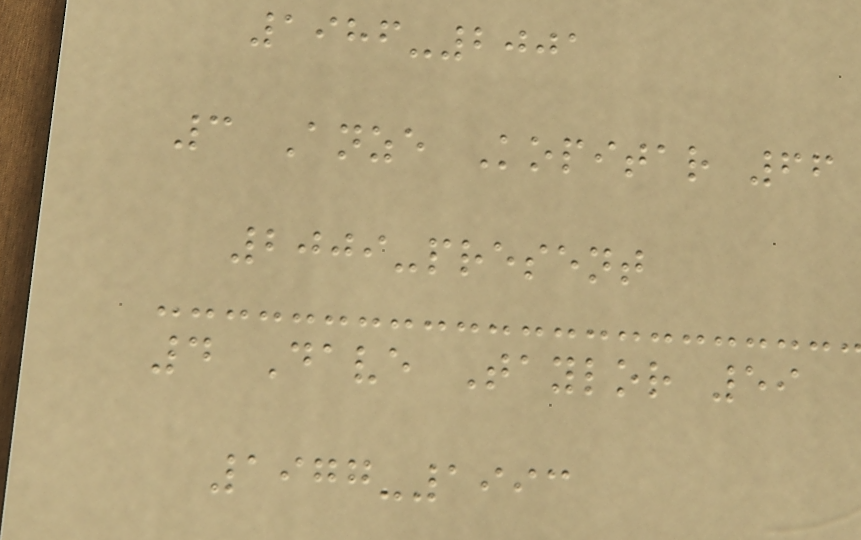1986-2001
3 Anze Kopitar 66
2009-present
4 Dave Taylor 59
1977-1993
